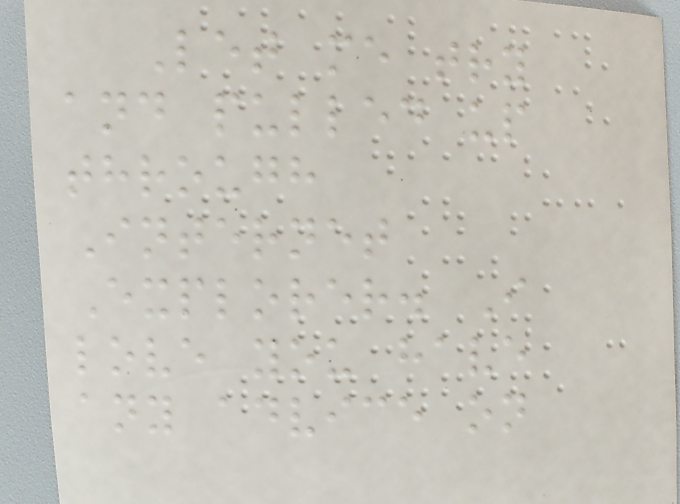Let me try
and pulled up
through
Internet
Explorer. I
love you have
any advice on
